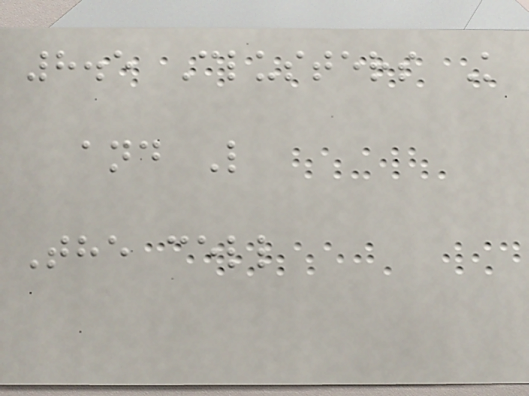8.5 Clusters K
and L
The cell
